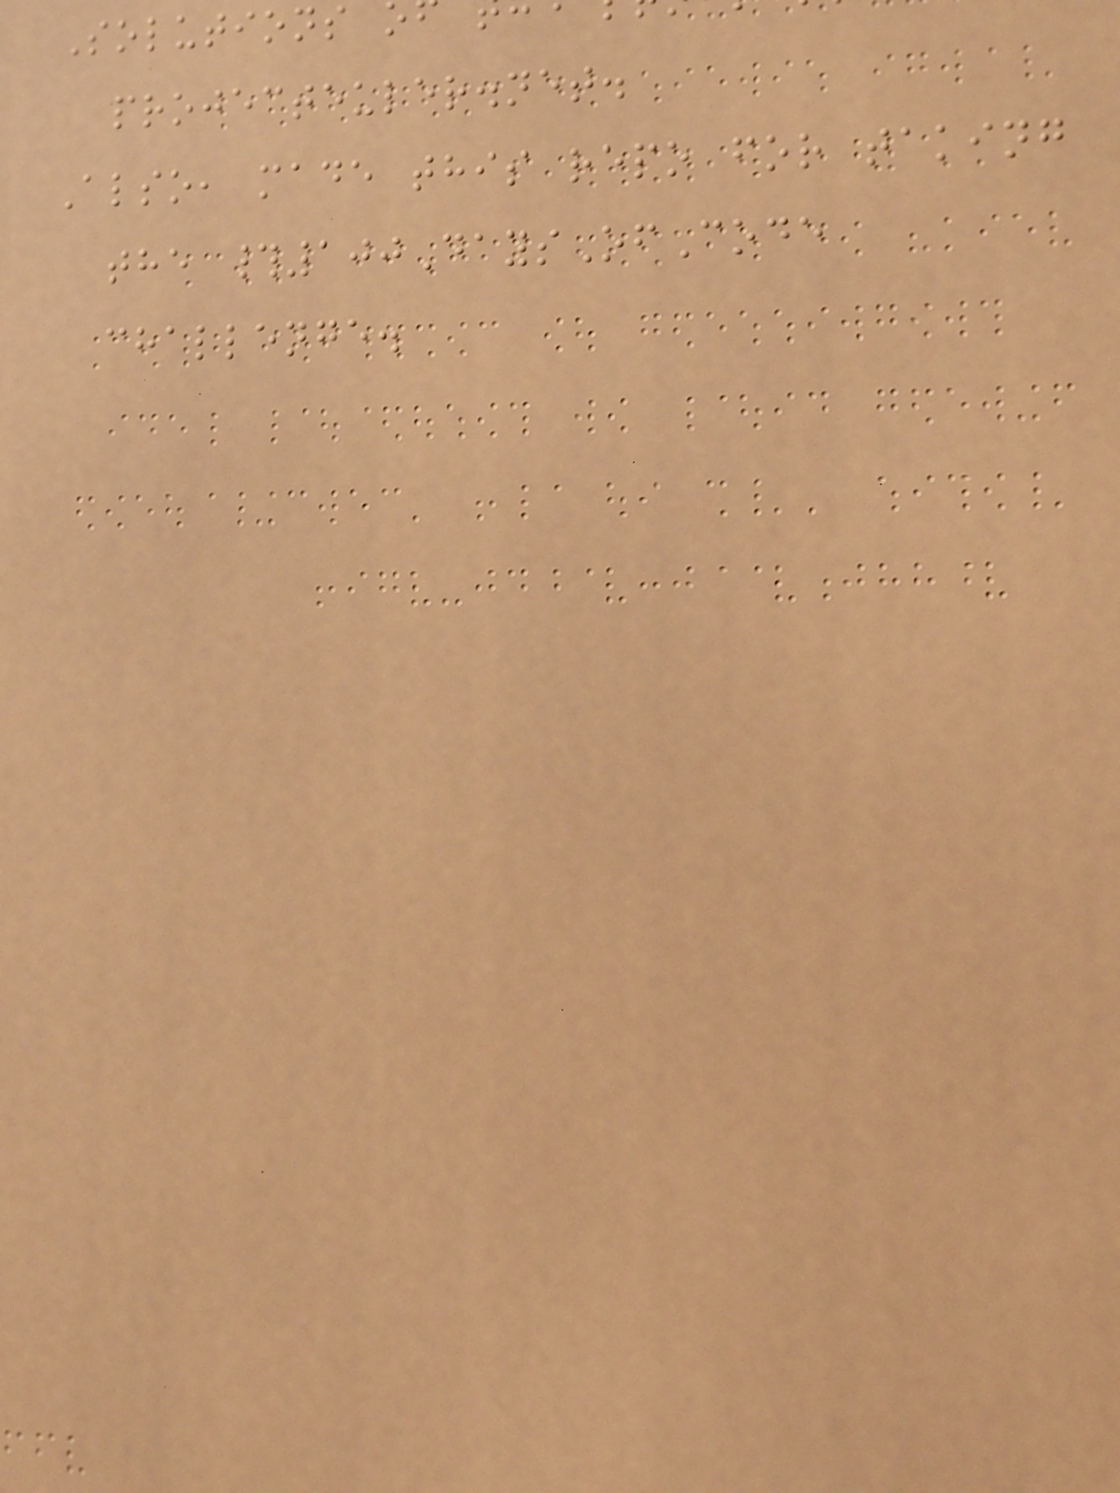Solutions
projecteuler.net.
Also, made this repo for taking
the #100DaysOfCode
challenge.
